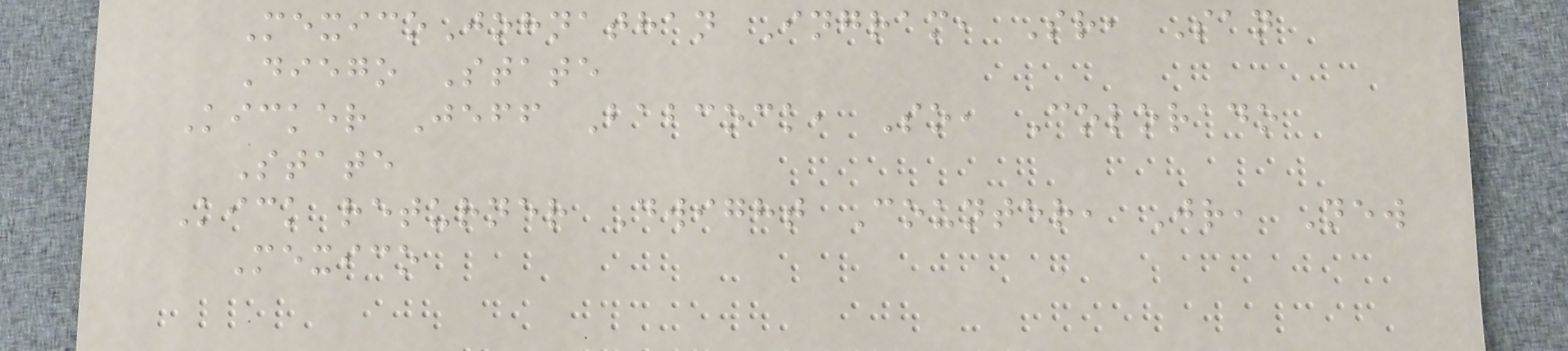MexicoJohnathan Ingram, Sr, San
Diego State
Kicker Jeff Babcock, So, Colorado
State
Kick returner Dwight Counter, Jr, New
Mexico
